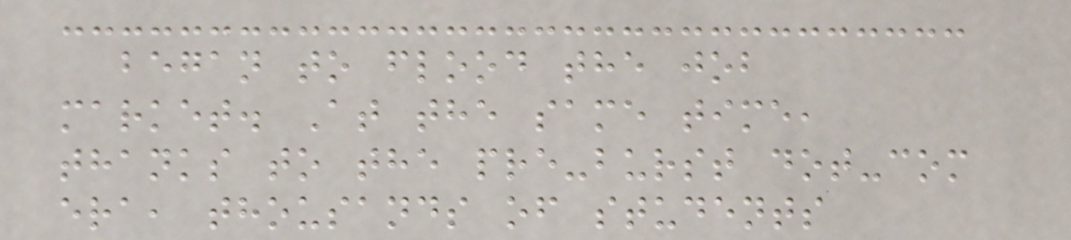began to flood the job
market. At the same time,
thanks to the pre-burst dot-com
era, thousands of students
